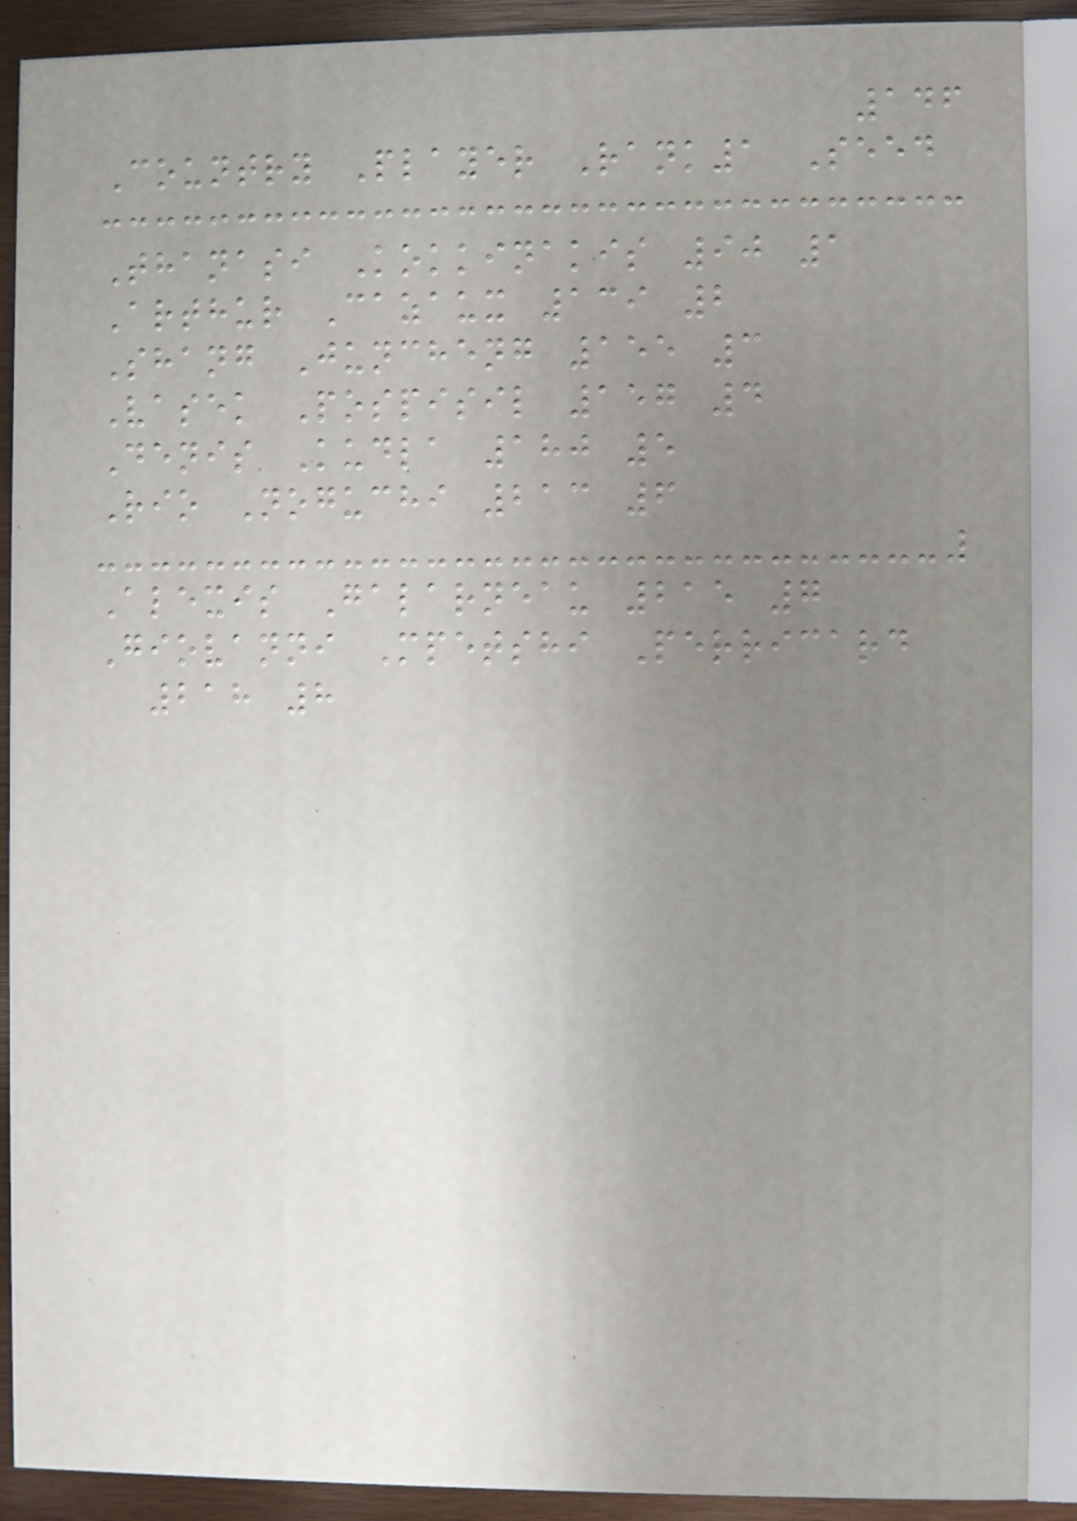146
Country Player Rank1 Seed
Thanasi Kokkinakis 90 1
Arthur Cazaux 139 2
Shang Juncheng 155 3
Vasek Pospisil 157 4
Denis Kudla 180 5
Rio Noguchi 213 6
Alexis Galarneau 215 7
Giovanni Mpetshi Perricard
218 8
